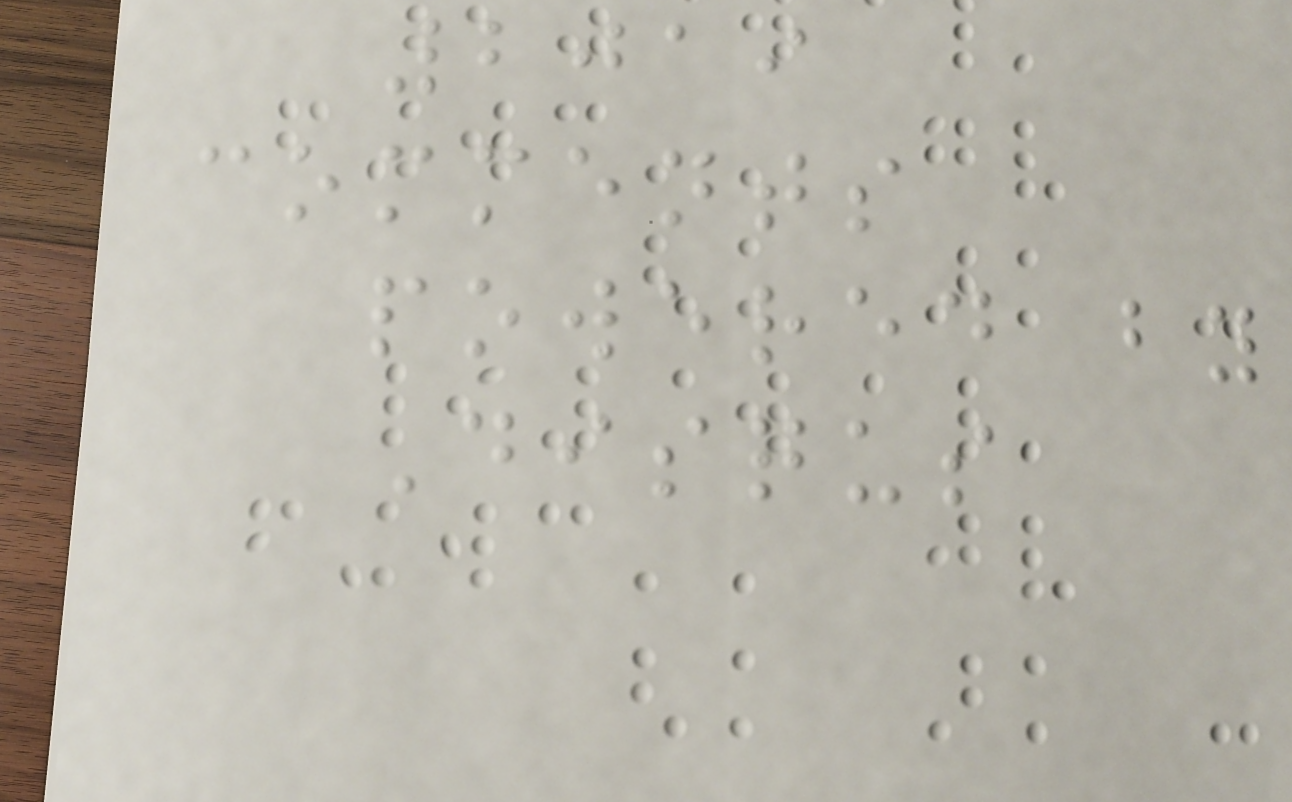2019
comments
powered by
Disqus
